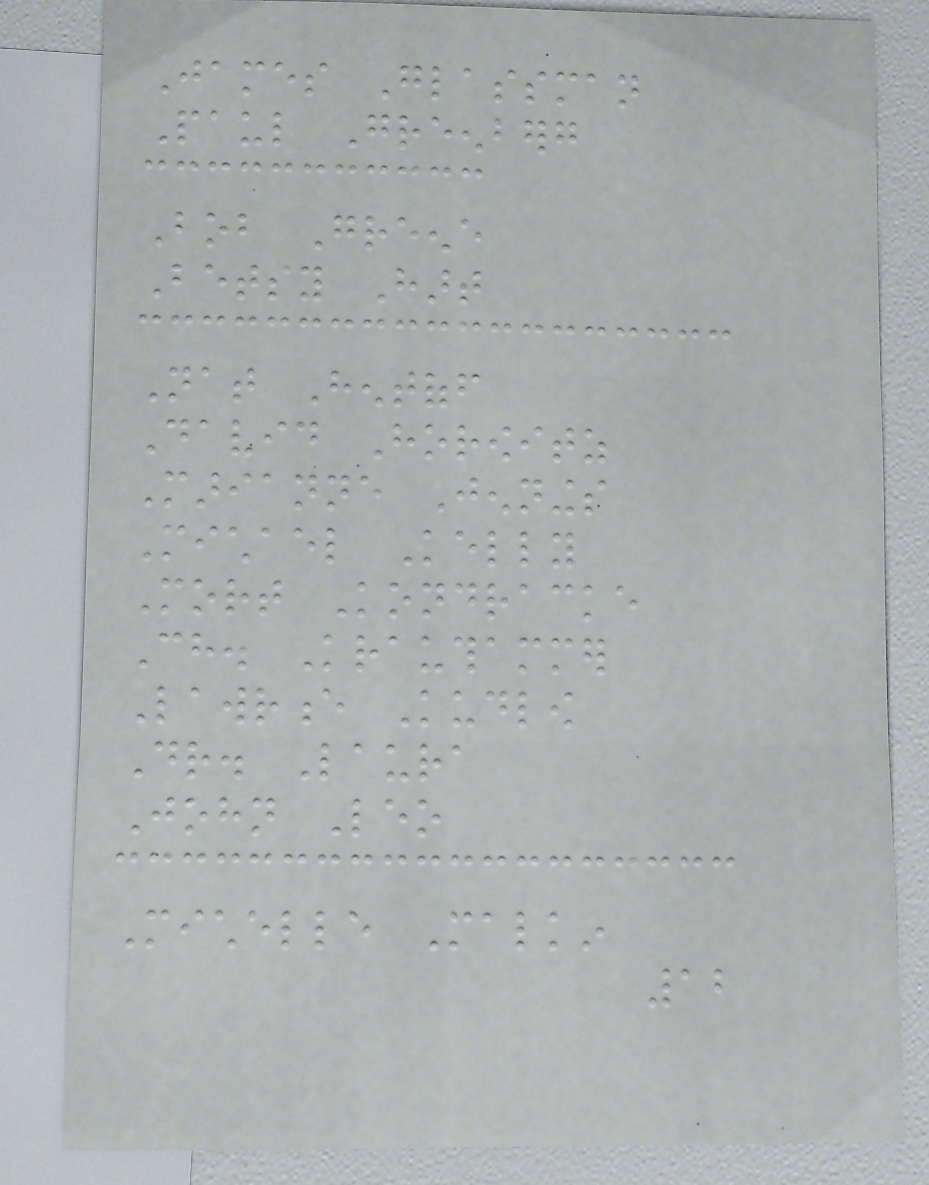James Glassman
Paul Greenberg
Bob Greene
Betsy Hart
Nat Hentoff
David Horowitz
Marianne Jennings
Michael Kelly
Mort Kondracke
Ch. Krauthammer
Lawrence Kudlow
Dr. Laura
John Leo
Michelle Malkin
12
